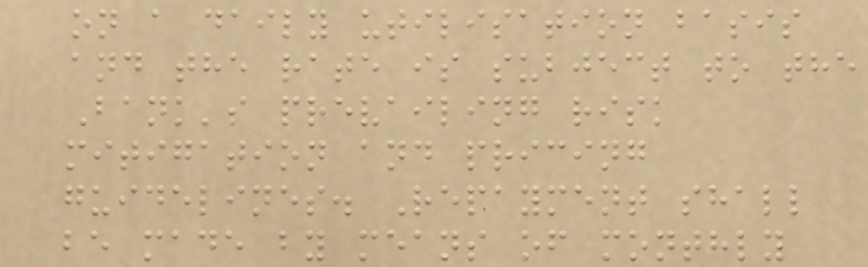on a daily utilisation basis
and the rate is subject to the
Bank's prevailing risk
mitigation and pricing
guidelines. Repayment shall
be made by means of monthly
